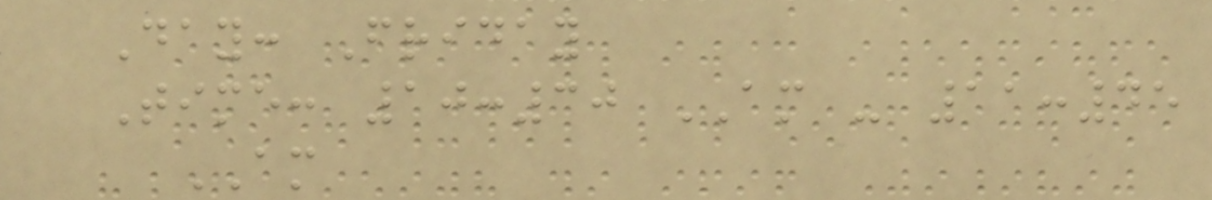Day: Friday
Time: 10:30 AM - 11:45
AM
